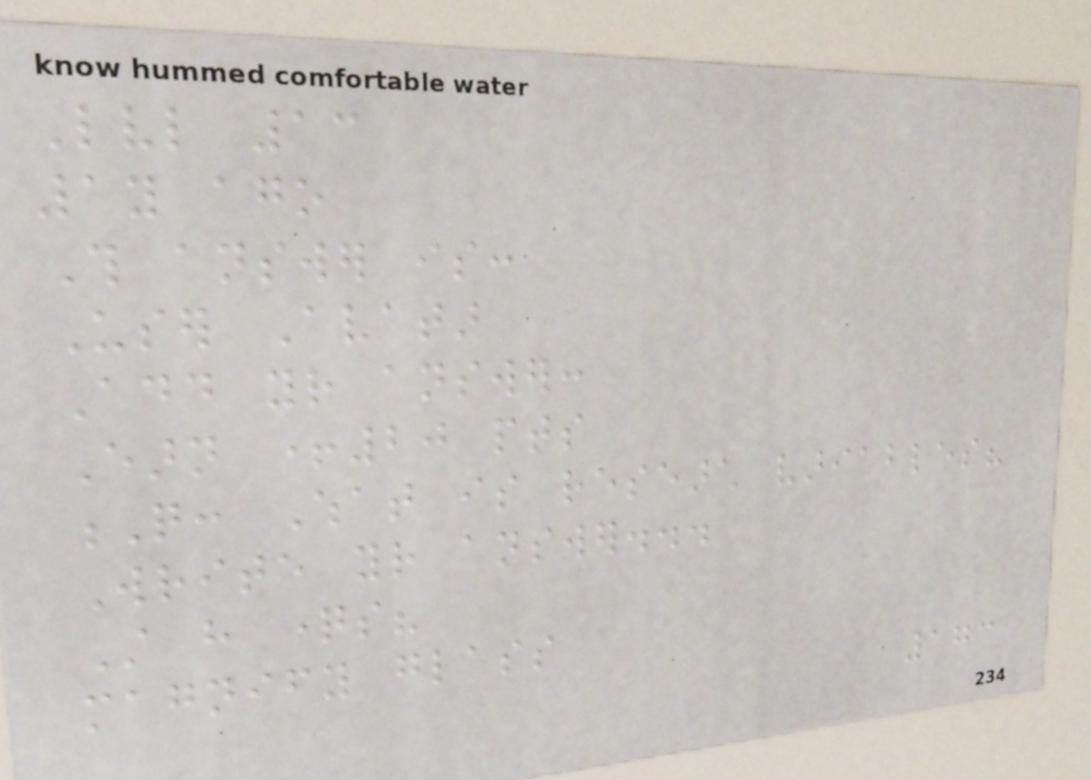Lvl 13
1y ago
This answer is:
User Avatar
Add your answer:
Earn +20 pts
Q: What is research variables?
Write your answer...
Still have questions?
magnify glass
173
